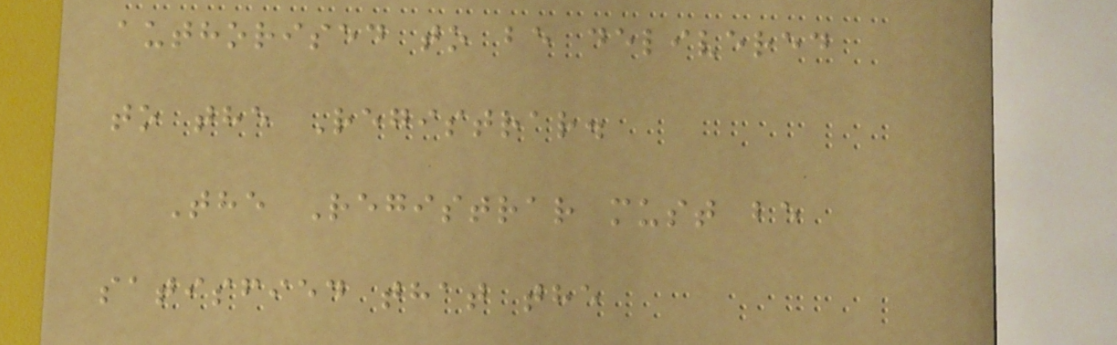authorised to be delivered
to the Registrar.
The Registrar must be
satisfied that the
